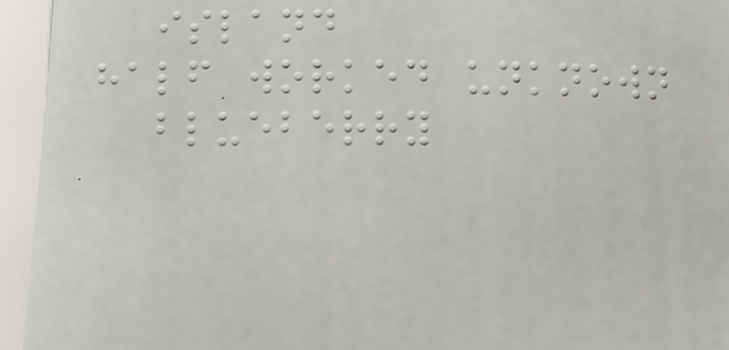island
half worked unknown
blueberry
